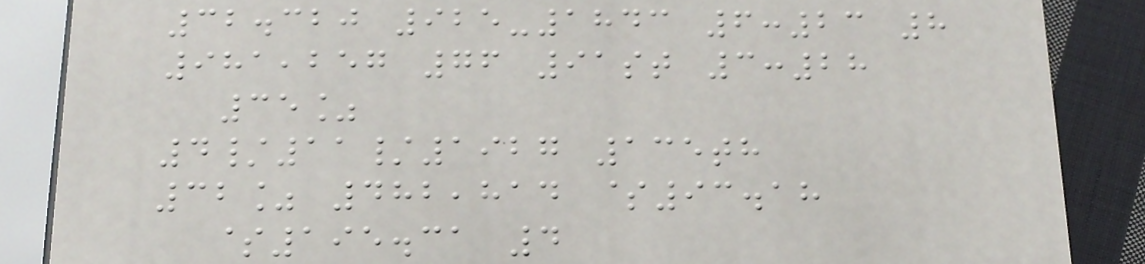32.320 925-1843 6:23 8
981,257 76 91st 3:28
35%
4/11/1927 135th
32% 482,814 $93.18
$195.31 4
